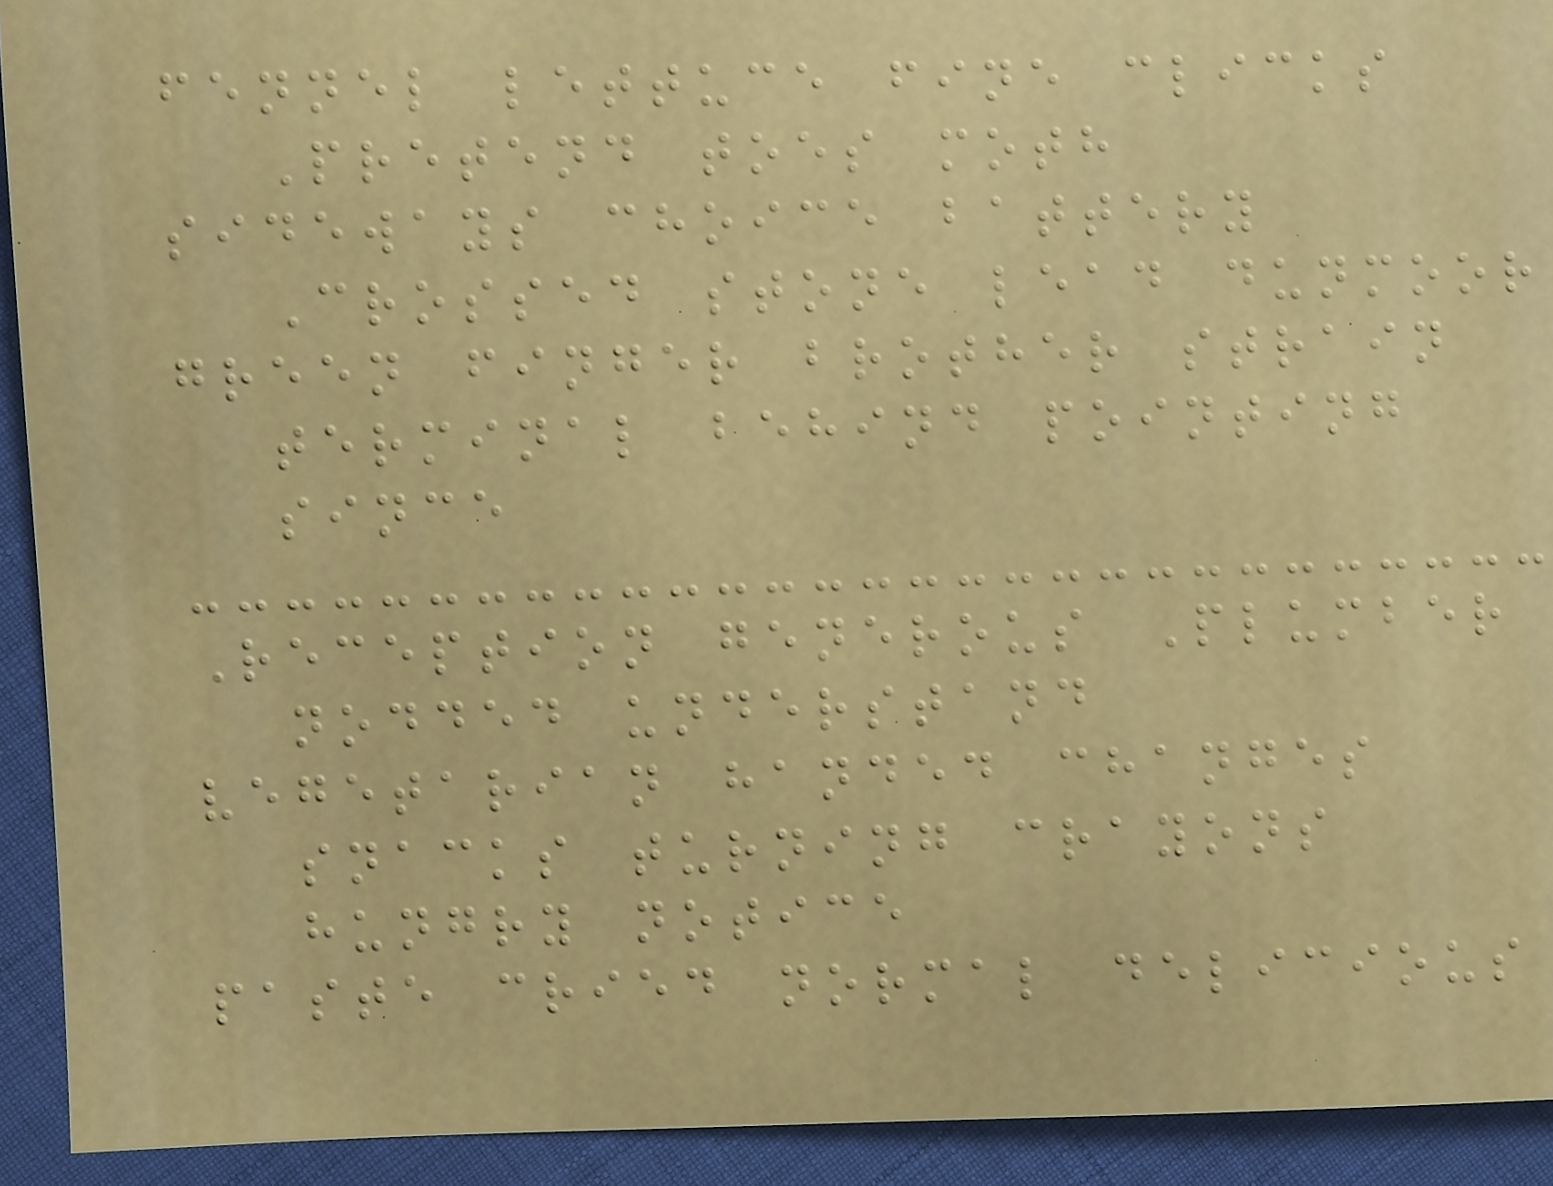fennel lettuce fine clicks
Pretend toes moth
sideways choice battery
Crossed stone lead dunmoor
green finger brother strain
terminal behind pointing
since
Reception generous Plumber
nodded understand
vegetarian handed changes
snacks turning crayons
hungry notice
paste cried normal delicious
